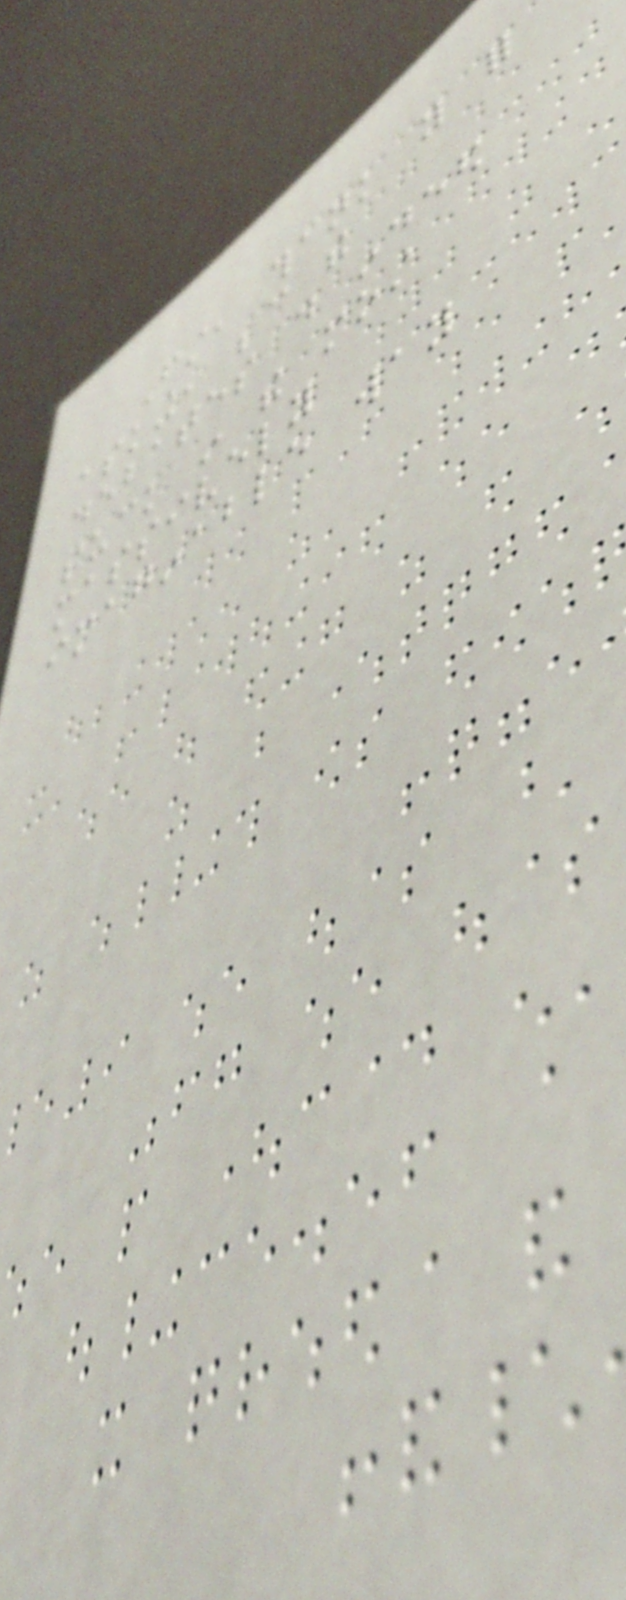First, thank you for
asking, because the
debates do indeed
suck in the most
massively
imaginable way
